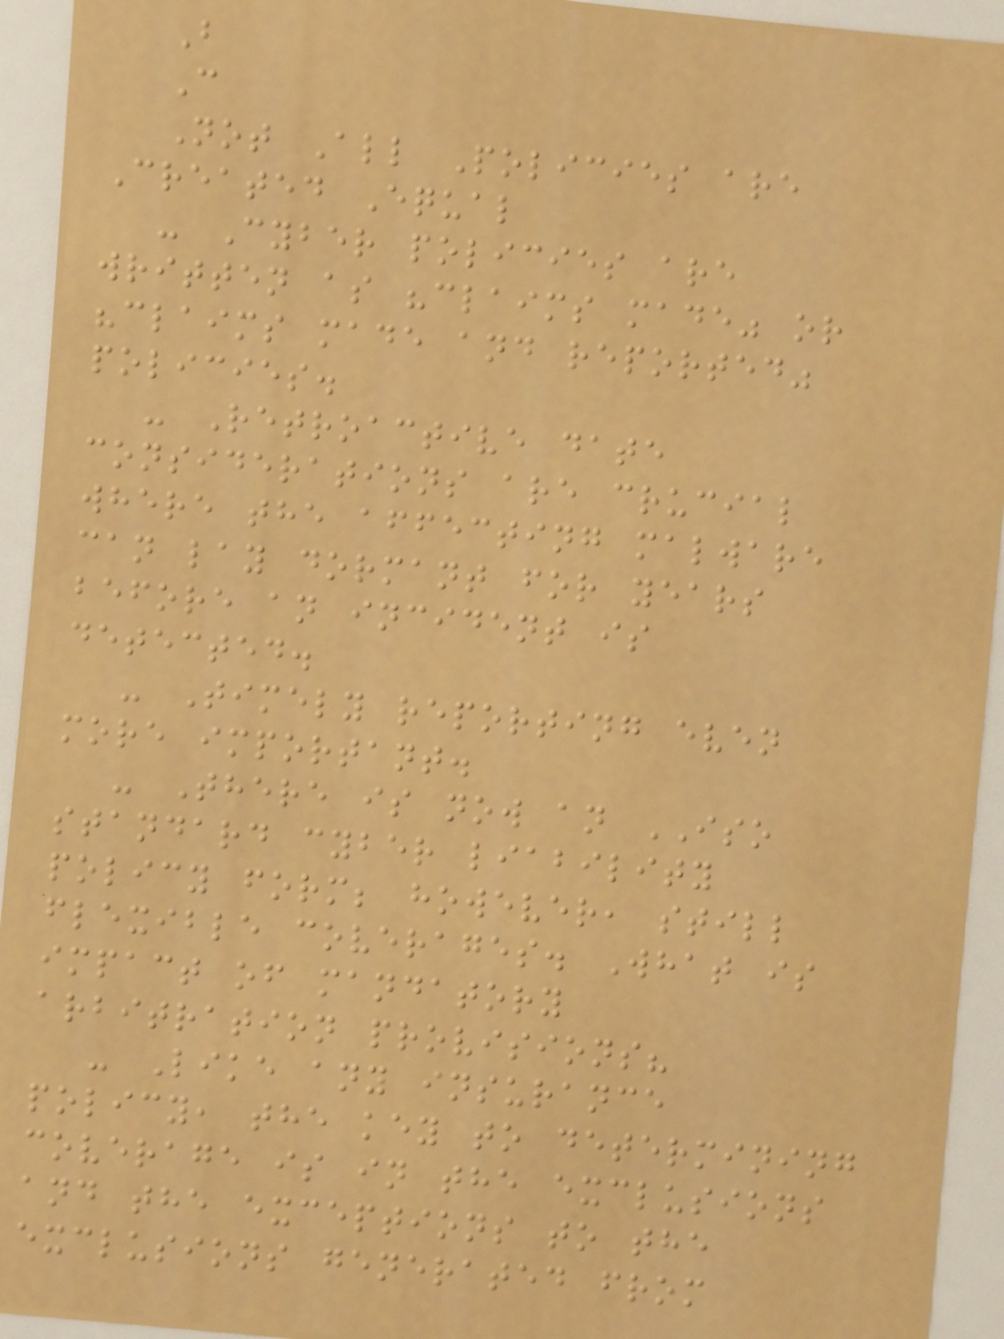B
C
Not All Policies are
Created Equal
- Cyber policies are
written as "claims made" or
"claims made and reported"
policies.
- Retroactive date
considerations are crucial
where the affecting malware
can lay dormant for years
before an incident is
detected.
- Timely reporting even
more important.
- There is now an ISO
standard cyber liability
policy form; however, still
flexible coverages. What is
impact of mandatory
arbitration provisions?
- Like any insurance
policy, the key to determining
coverage is in the exclusions
and the exceptions to the
exclusions generated from
